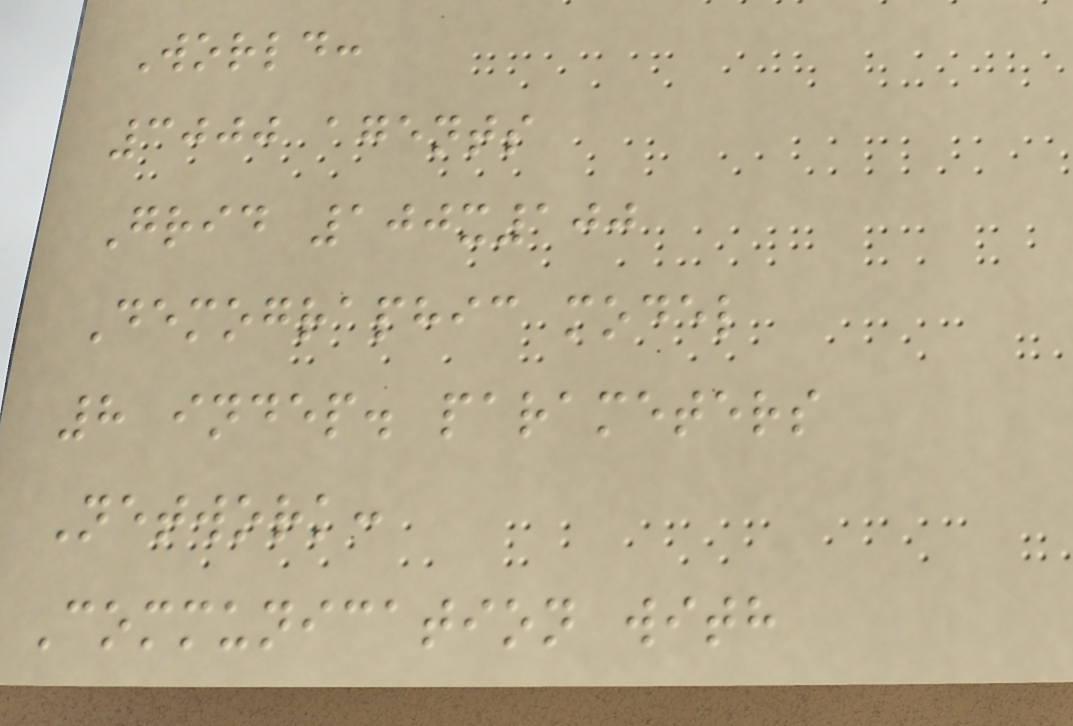World:
3000 agents
Grid 100x100
Demographic model
8 indep. parameters
Network:
Communication with
